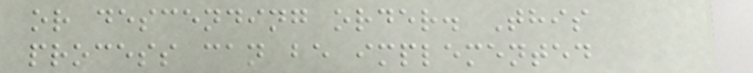or descending order. This
process can be implemented
